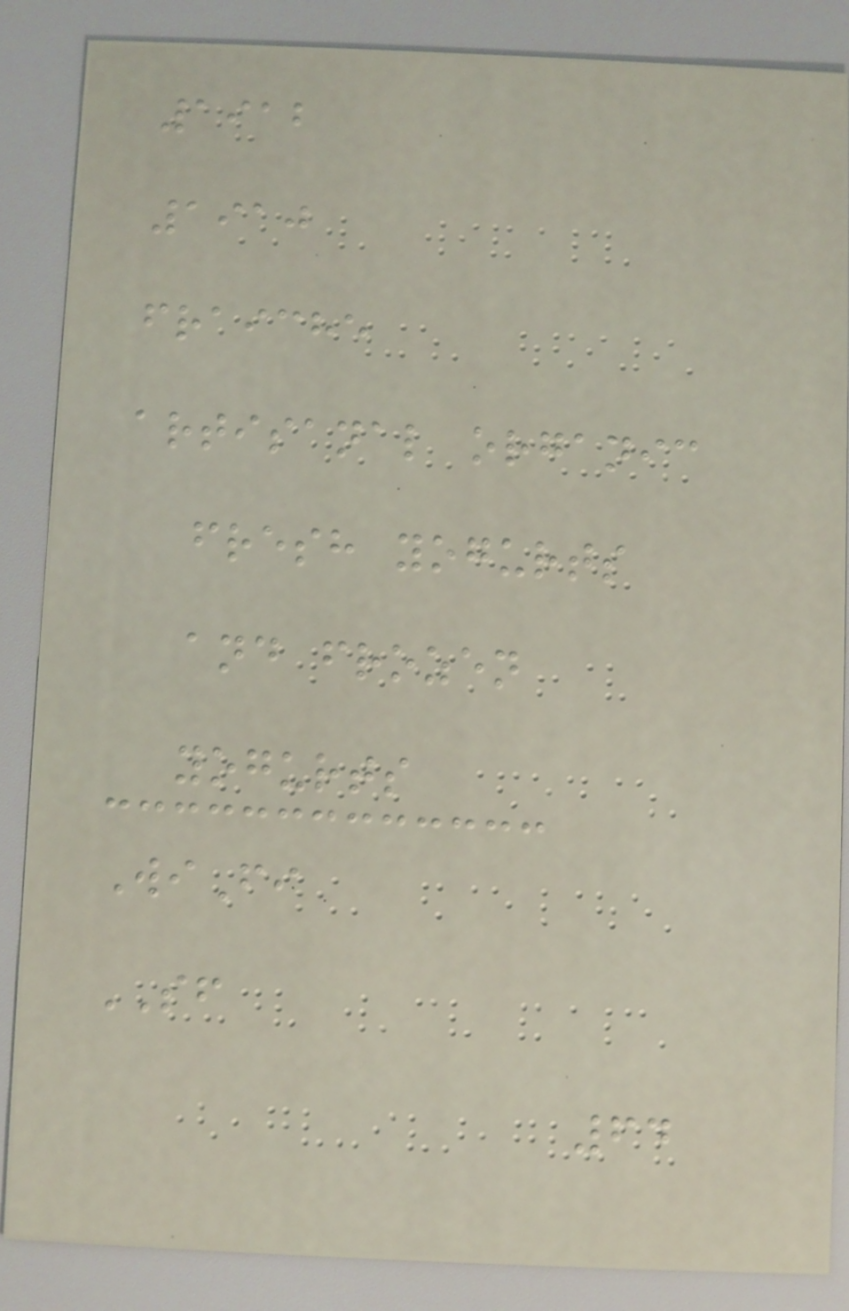1912
1910
fraiche
artisanal organic
fresh yogurts
and frozen
yogurts
WiFi
SF
64
